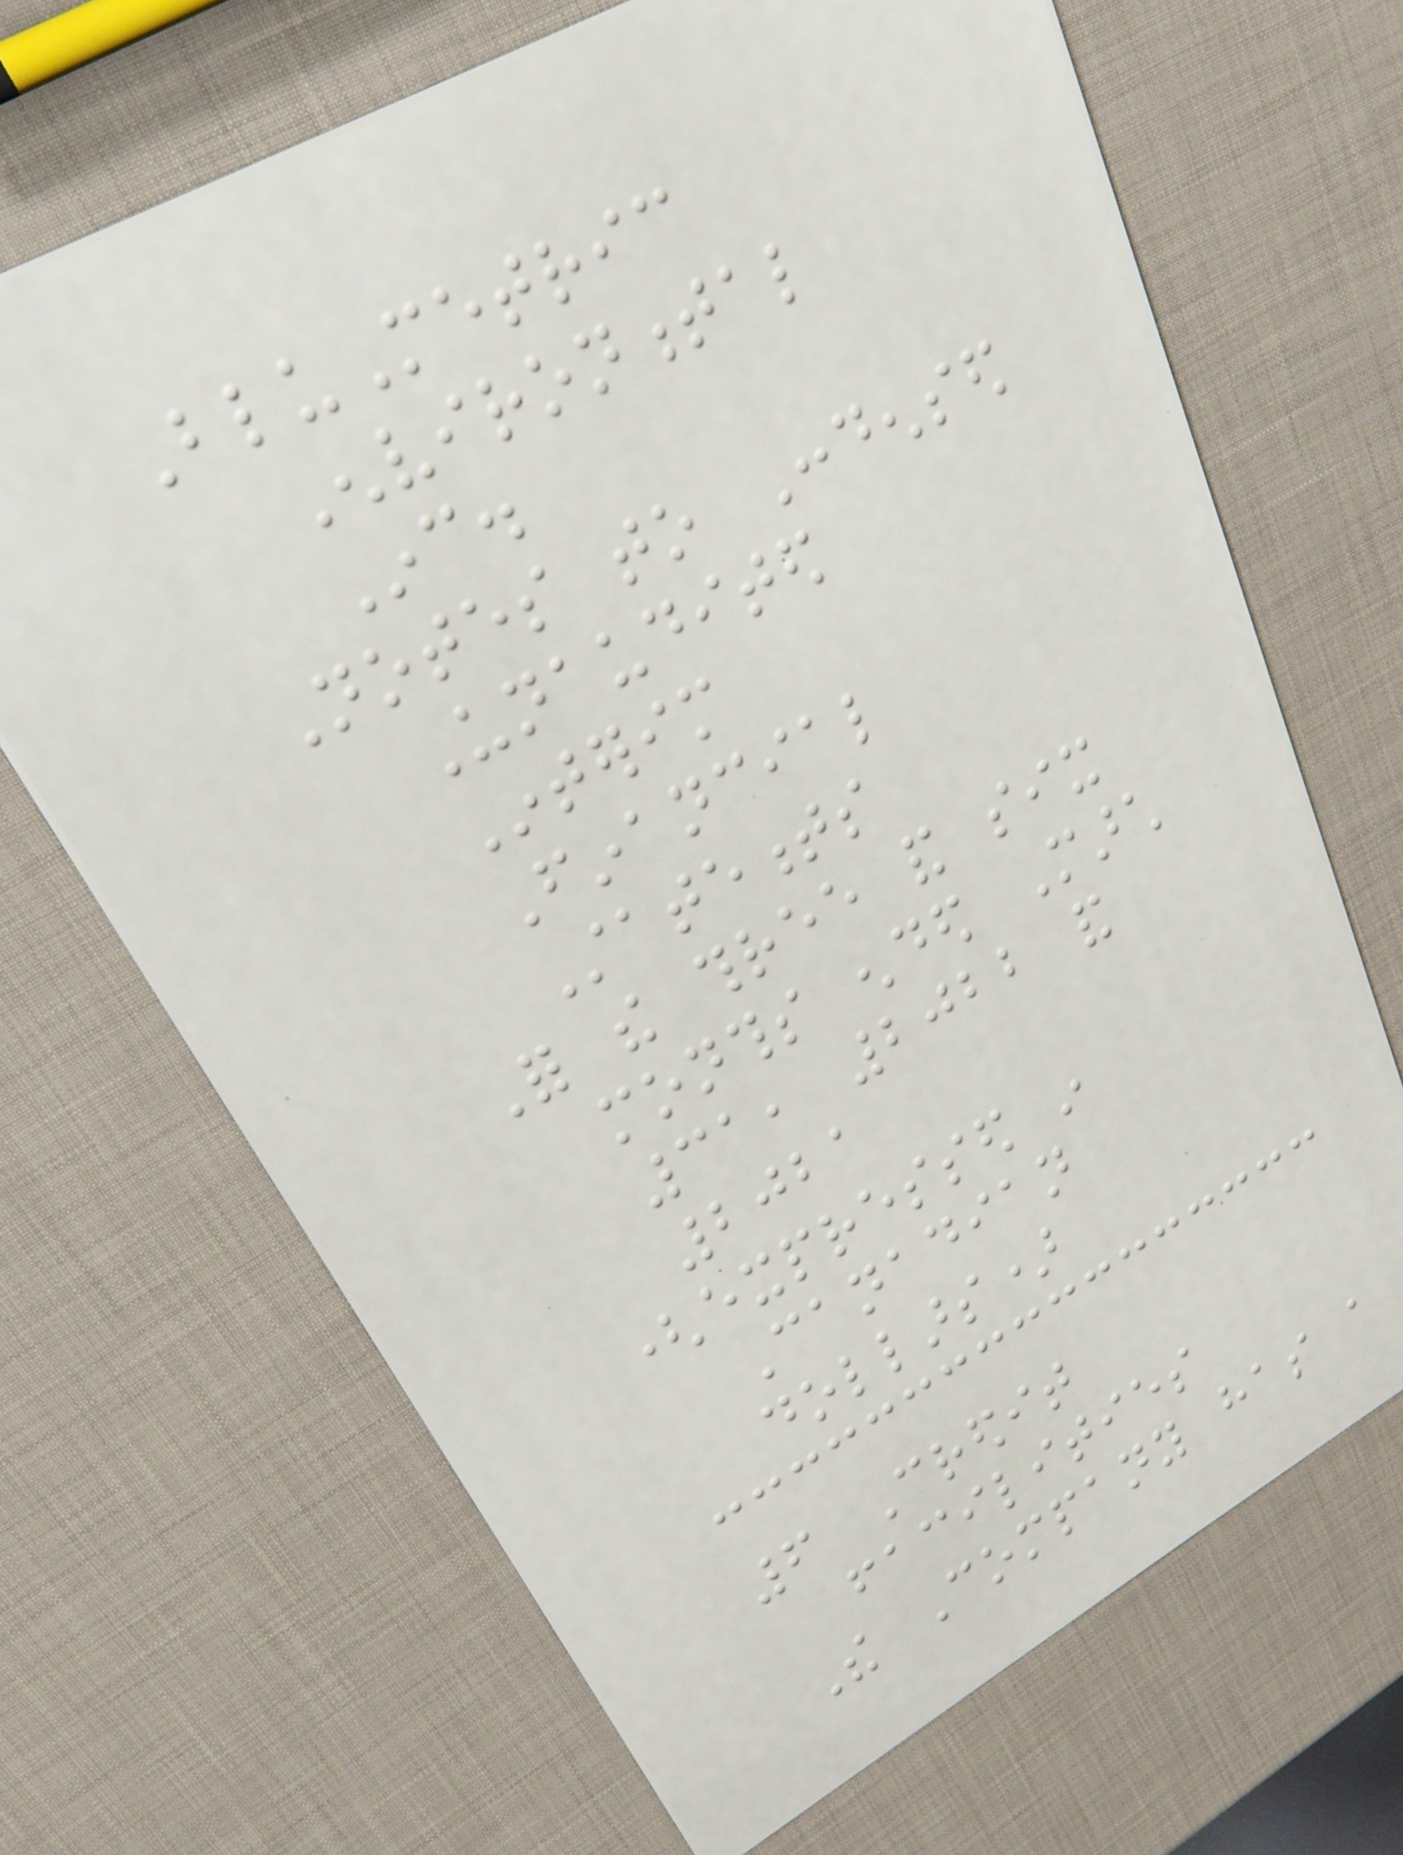BluMetric
Environmental
Inc.
Notes to Condensed
Unaudited
Interim
Financial
Statements
For the three and six
months ended March
31, 2022 and
2021
(expressed in
Canadian
dollars)
6 Credit
facilities
The Company has a
